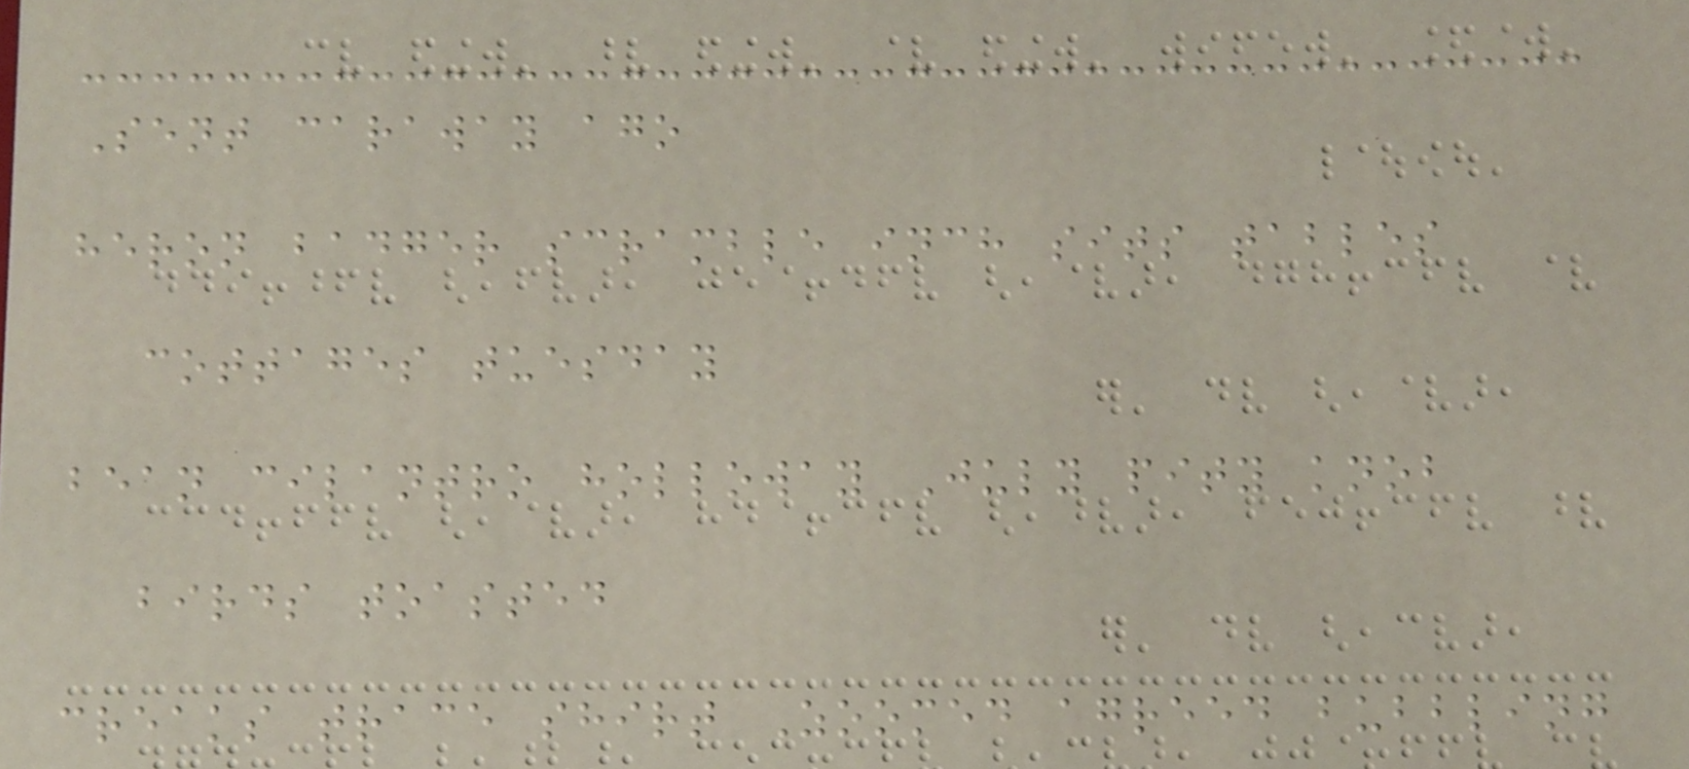Sent caraway ago
heron badger scramble inch sits tables
cottages tuesday
bean cilantro holloway July pity knob
birds toasted
creaks trace shirt Zoomed agreed bubbling
